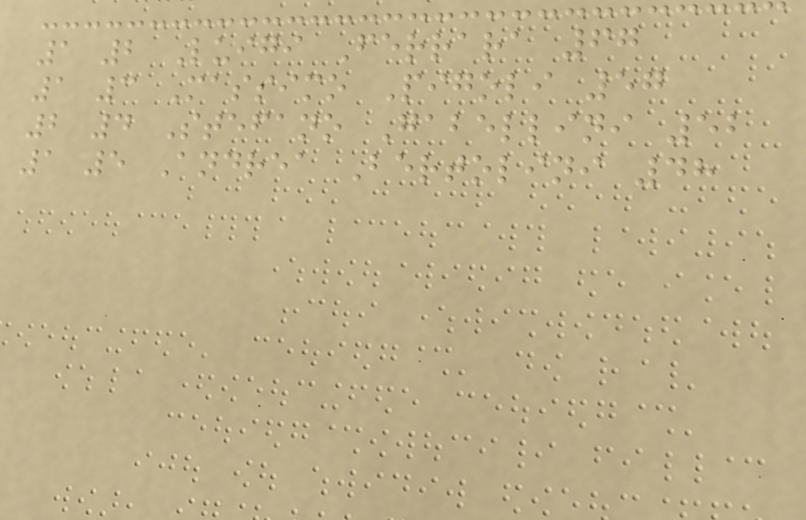1 2 Luigi Ferrara 67
1 3 Massimo Pigoli 57
2 4 Stefano Gabellini 52
1 5 Andrea Bertolini 48
